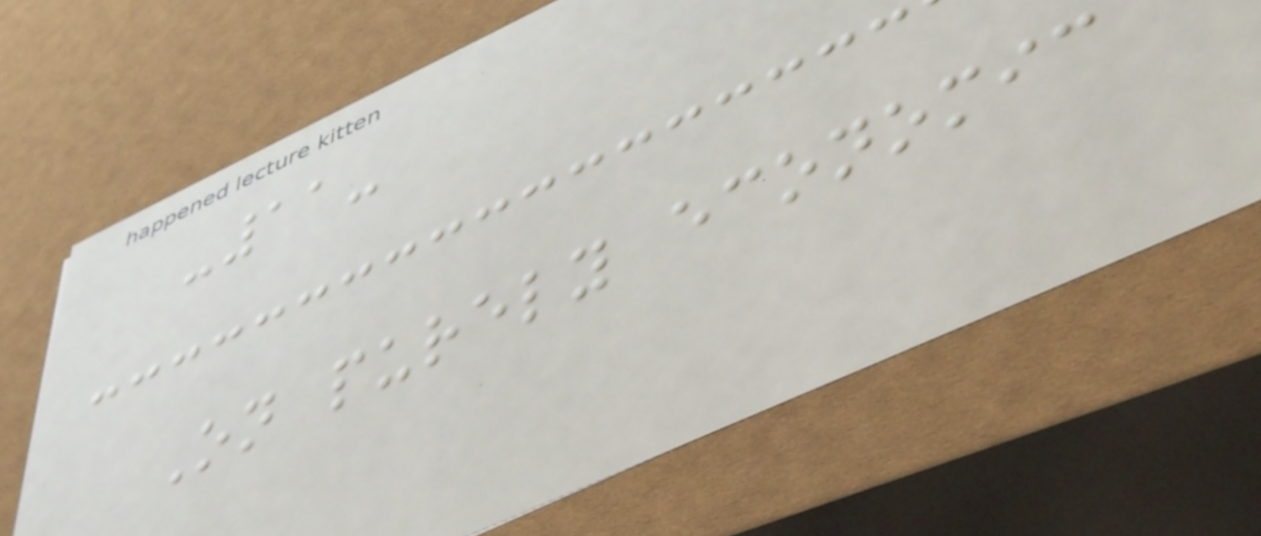-11-
On purely economic
